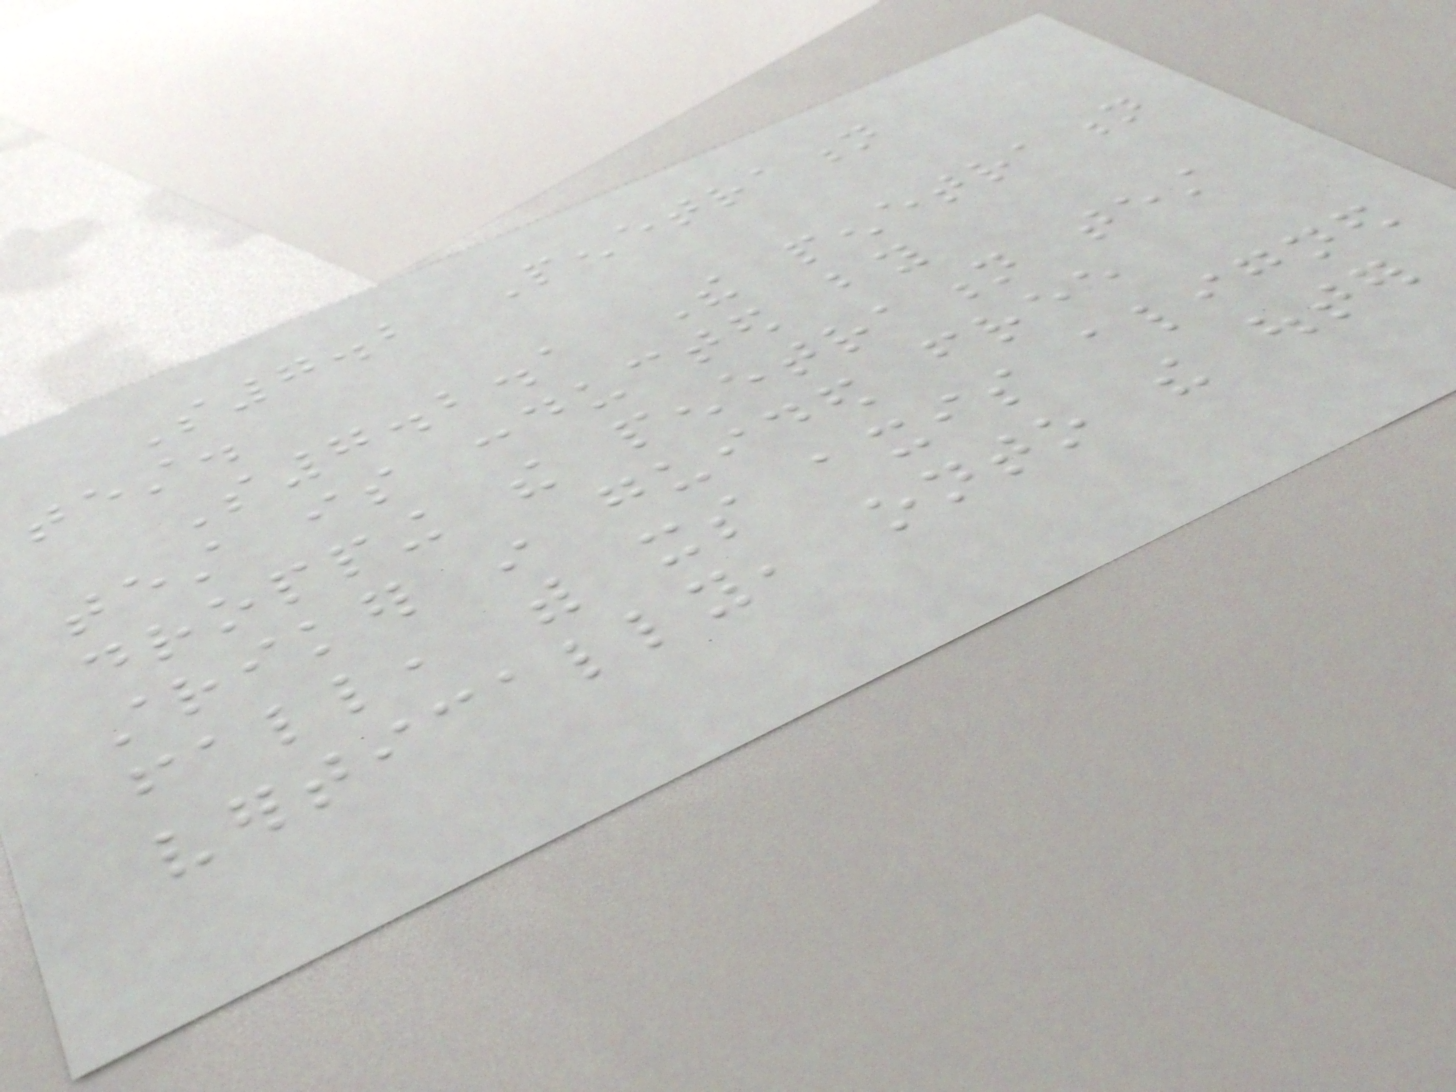S7.2 Penetration
test.
S7.2.1 The penetration
test is conducted by
dropping the penetration test
striker in guided free
fall, with its axis aligned
vertically, onto the outer
